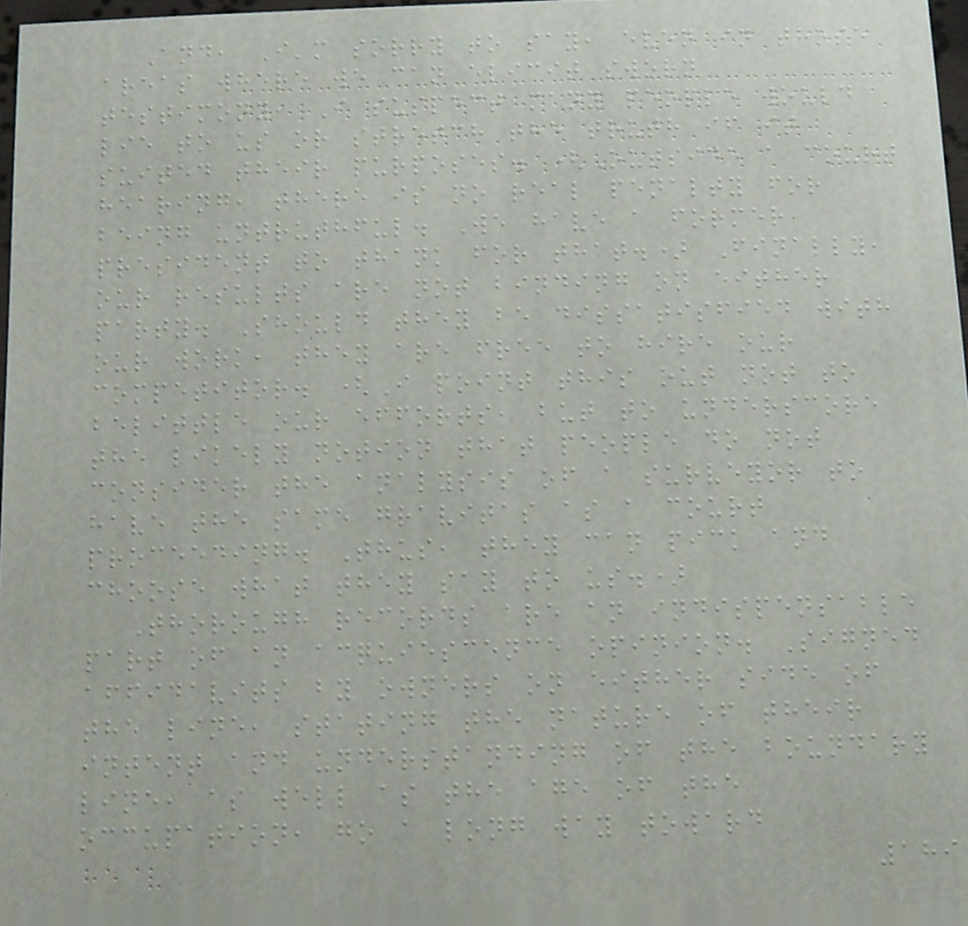And, I'm sorry to say, even in those
areas where we can elicit sworn
testimony, I suspect many people would
lie to us or stretch the truth if it
suited their purposes. (Outside a court
hearing, there is no real penalty for
being untruthful. We have a former
president to thank for that.) Finally,
our results are not binding on either
party. Should they be dissatisfied with
our work, they are free to hire our
competitor. (I point this out not to
belittle our efforts, but to underscore
the likely notion that people do not
consider the analysis of a surveyor to
have the same gravitas as a court
proceeding. Thus, they can pick and
choose what they say to us.)
Thorough records are an indispensable
part of an acquiescence opinion. Signed
affidavits by owners on either side of
the line, stating the nature of their
intent and understanding of the boundary
line, as well as the age of the
occupation, go a long way toward
189
